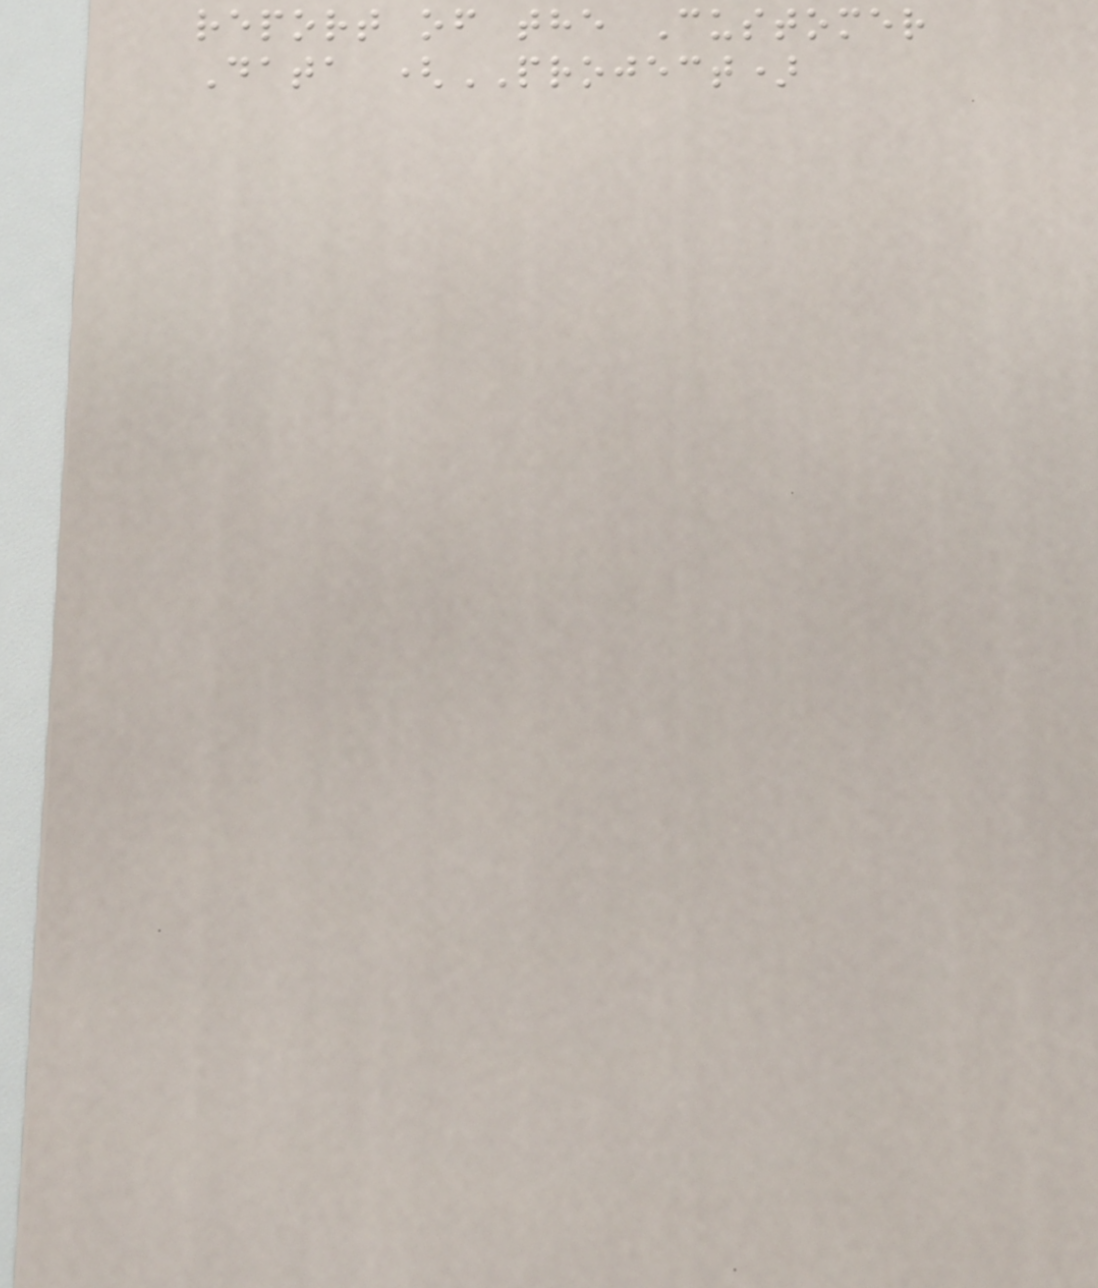report of the Customer
Data (PROJECT)
